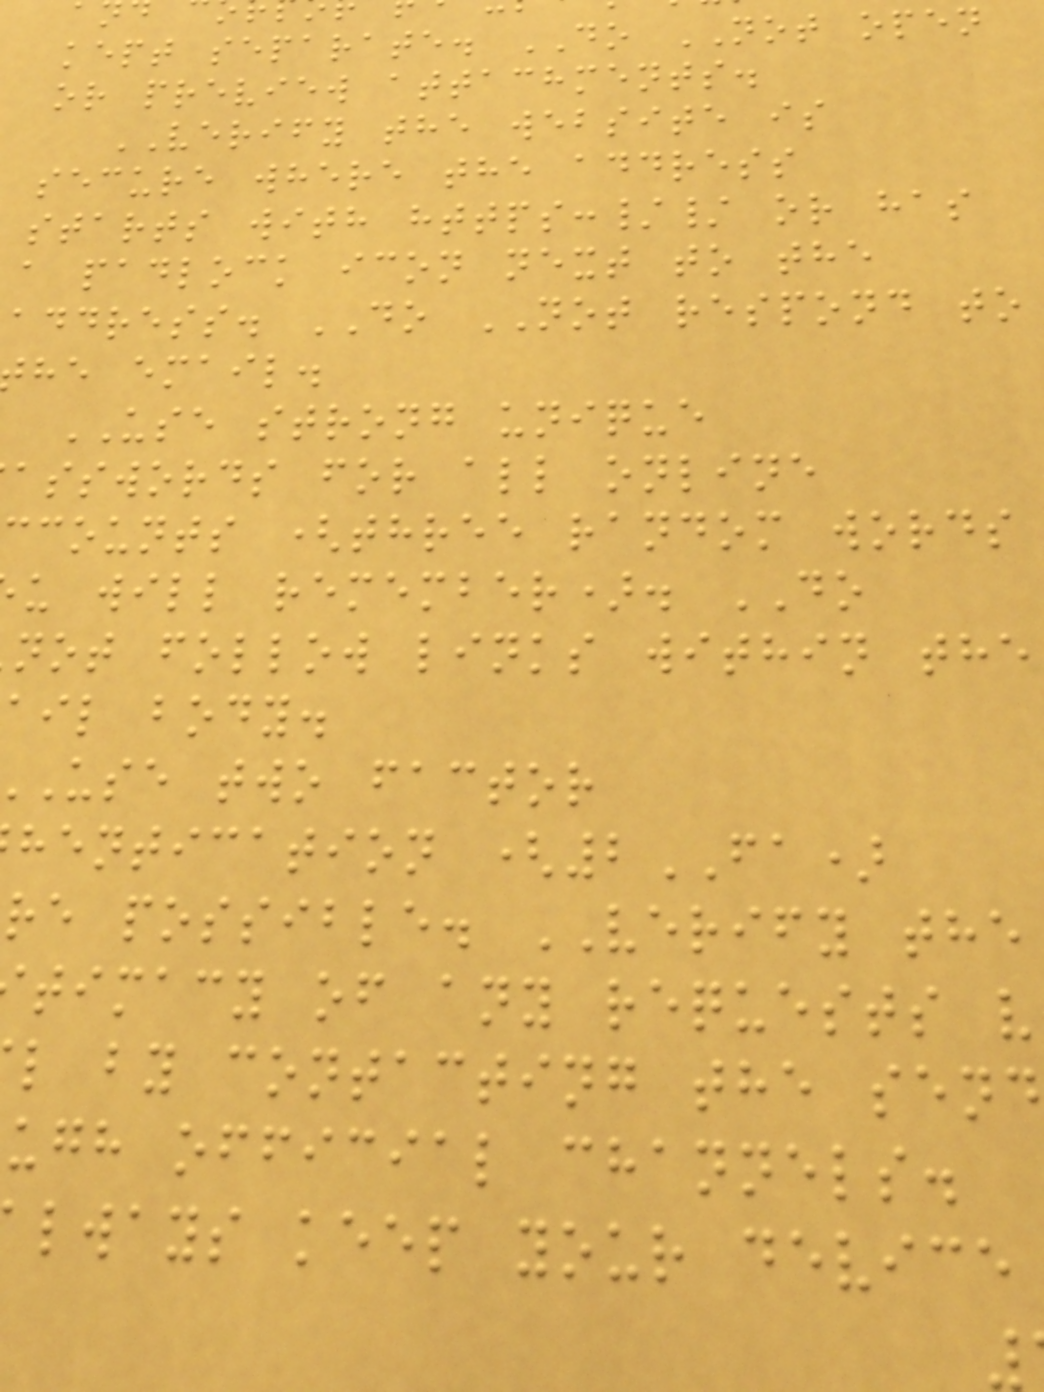kept separate. DO NOT open
or preview attachments.
VERIFY the website is
secure where the address
starts with https:// or has
a padlock icon next to the
address. DO NOT respond to
he email.
USE strong unique
asswords for all online
ccounts (three random words
u will remember). DO
not follow links within the
ail body.
use two factor
hentication (2FA)
re possible. VERIFY the
timacy of any requests v
l by contacting the send
ugh official channels.
lways keep your device
